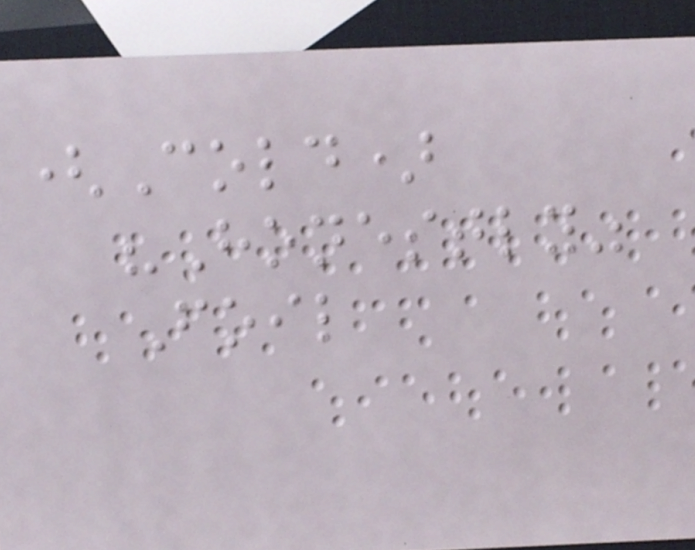(Cold)
"Honestly"
Foil
